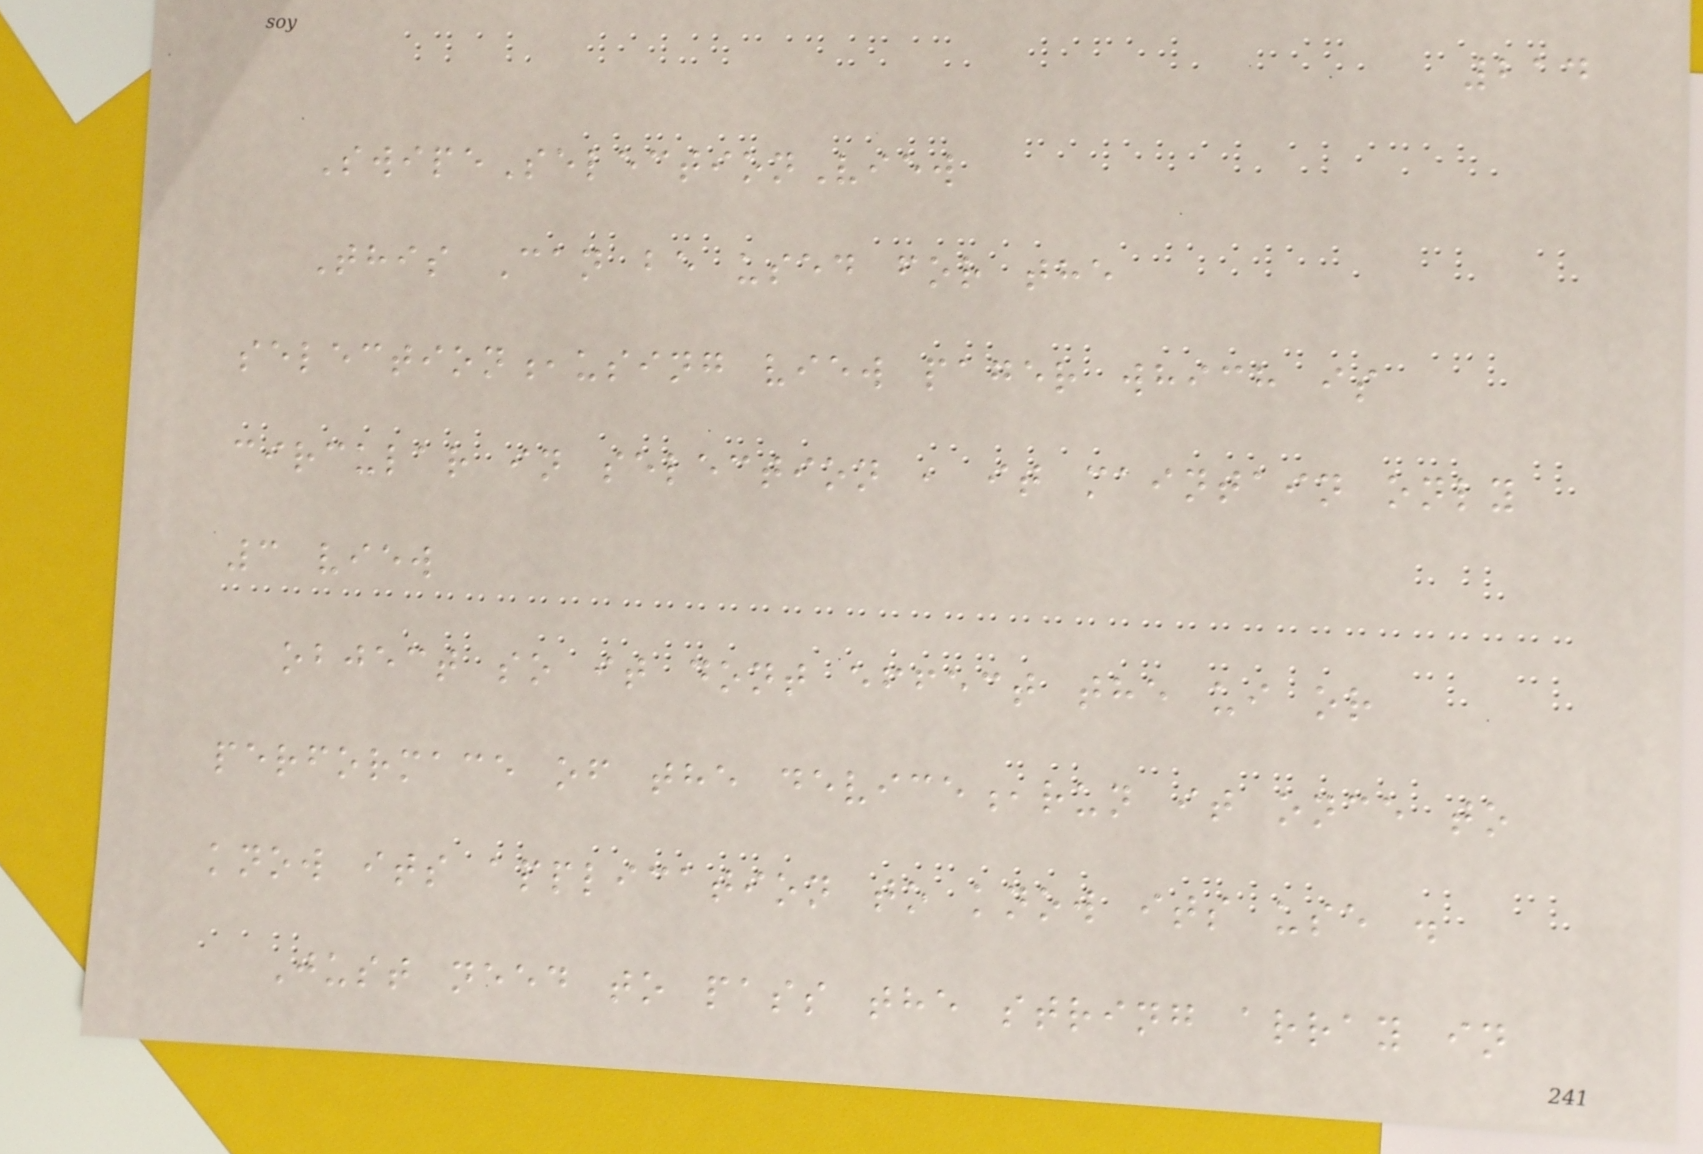214
SwipeSelectionView
This Can be used for the
selection,using view pager which is
circular in selection , it maintain only
3 view
object so it dont effect the ui or
performace of the device,run it once to
know its application to know its use .
Just need to pass the string array in
